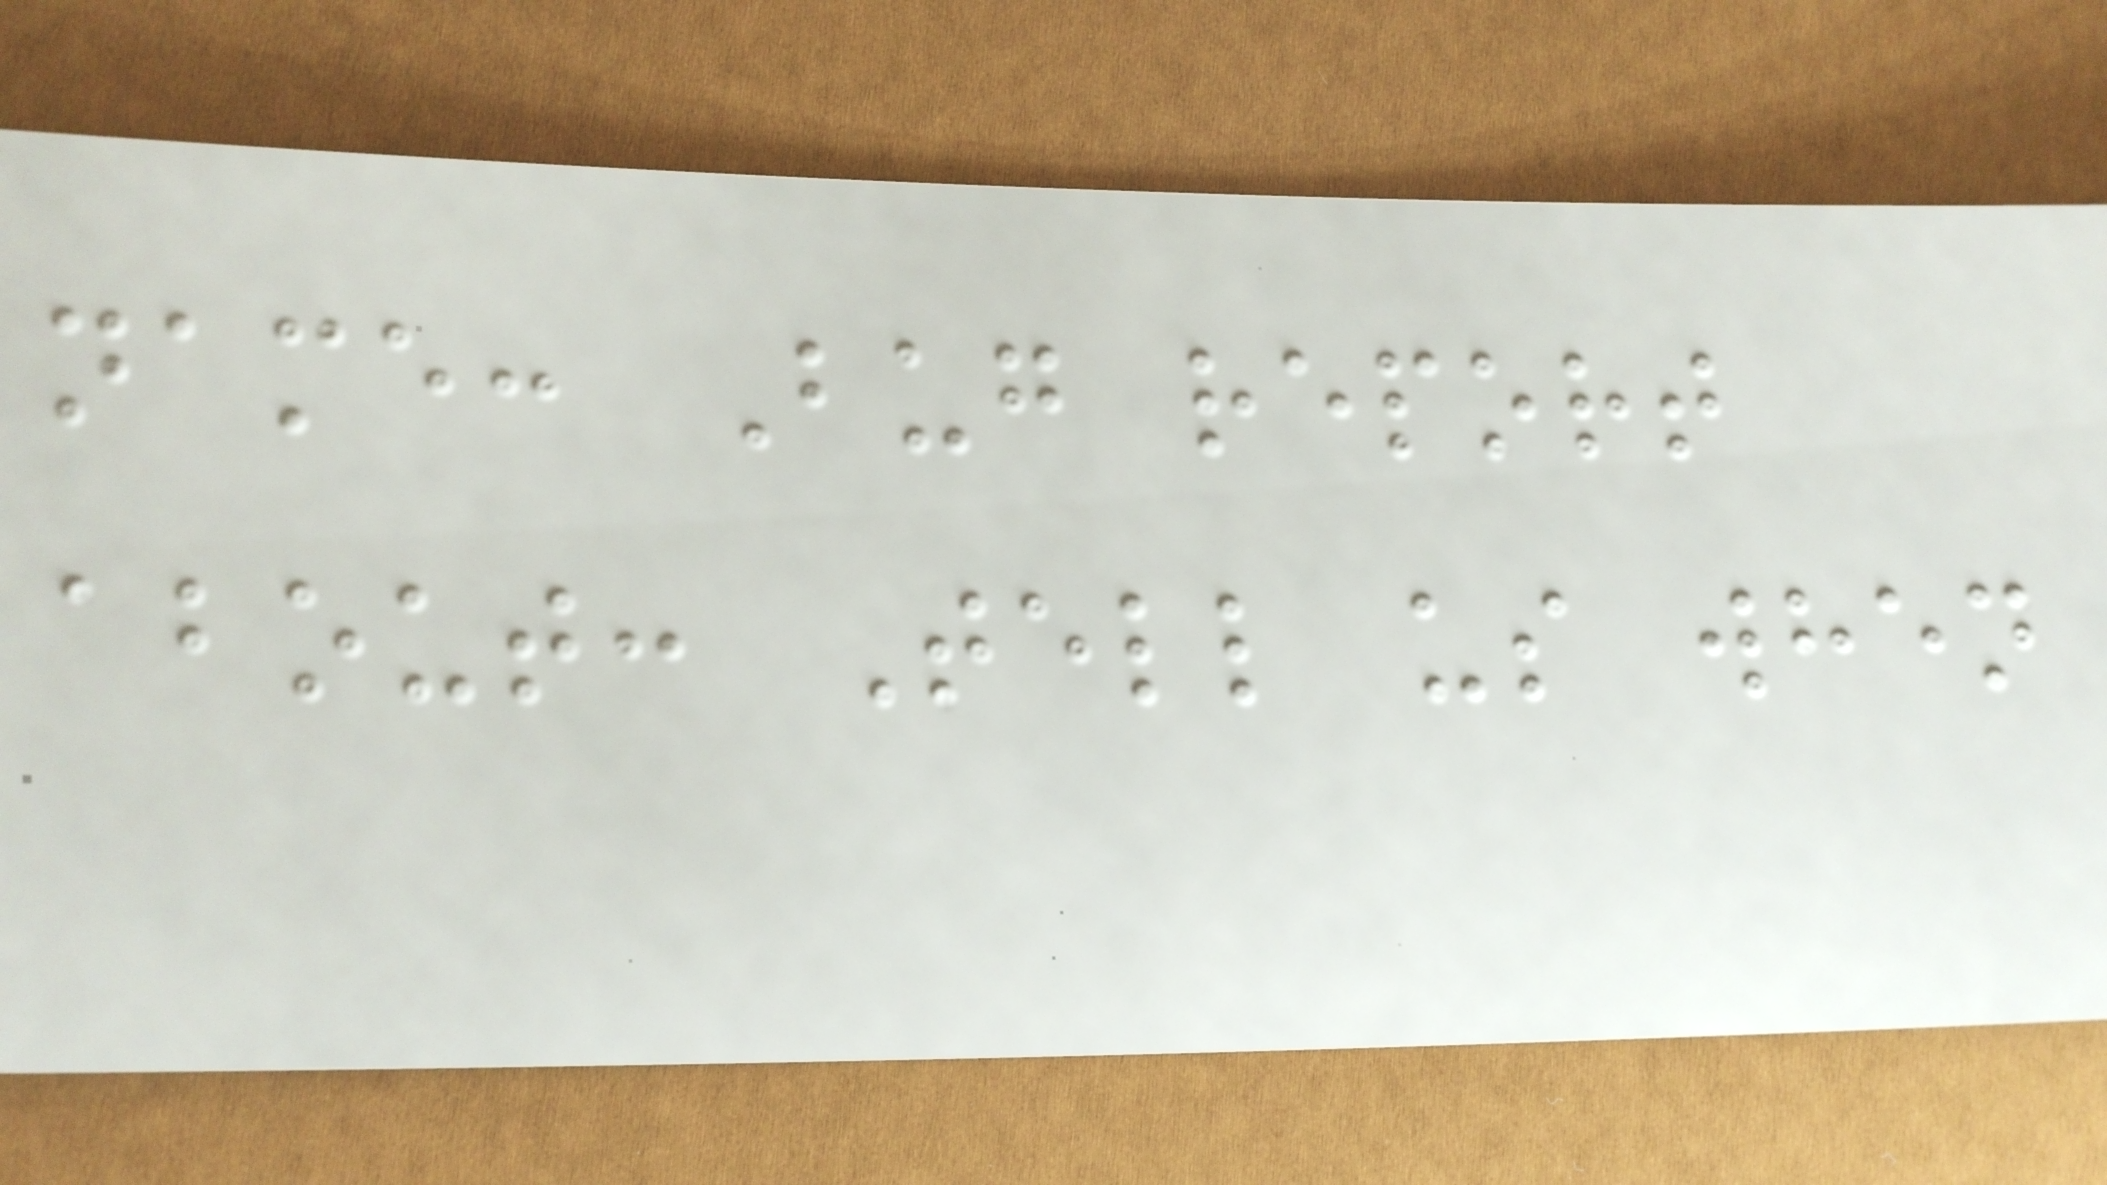name: Bug report
about: Tell us when
